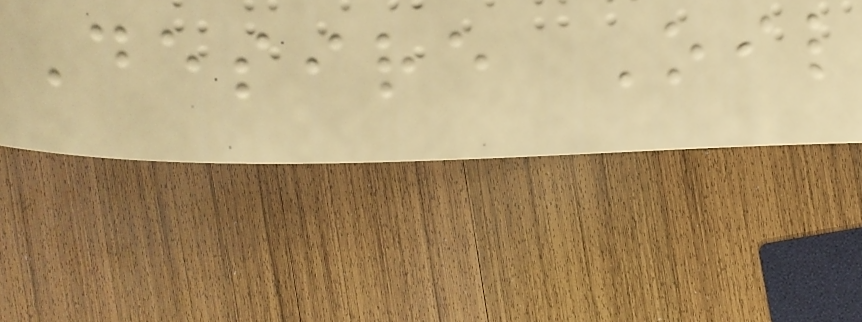Desire Oil
